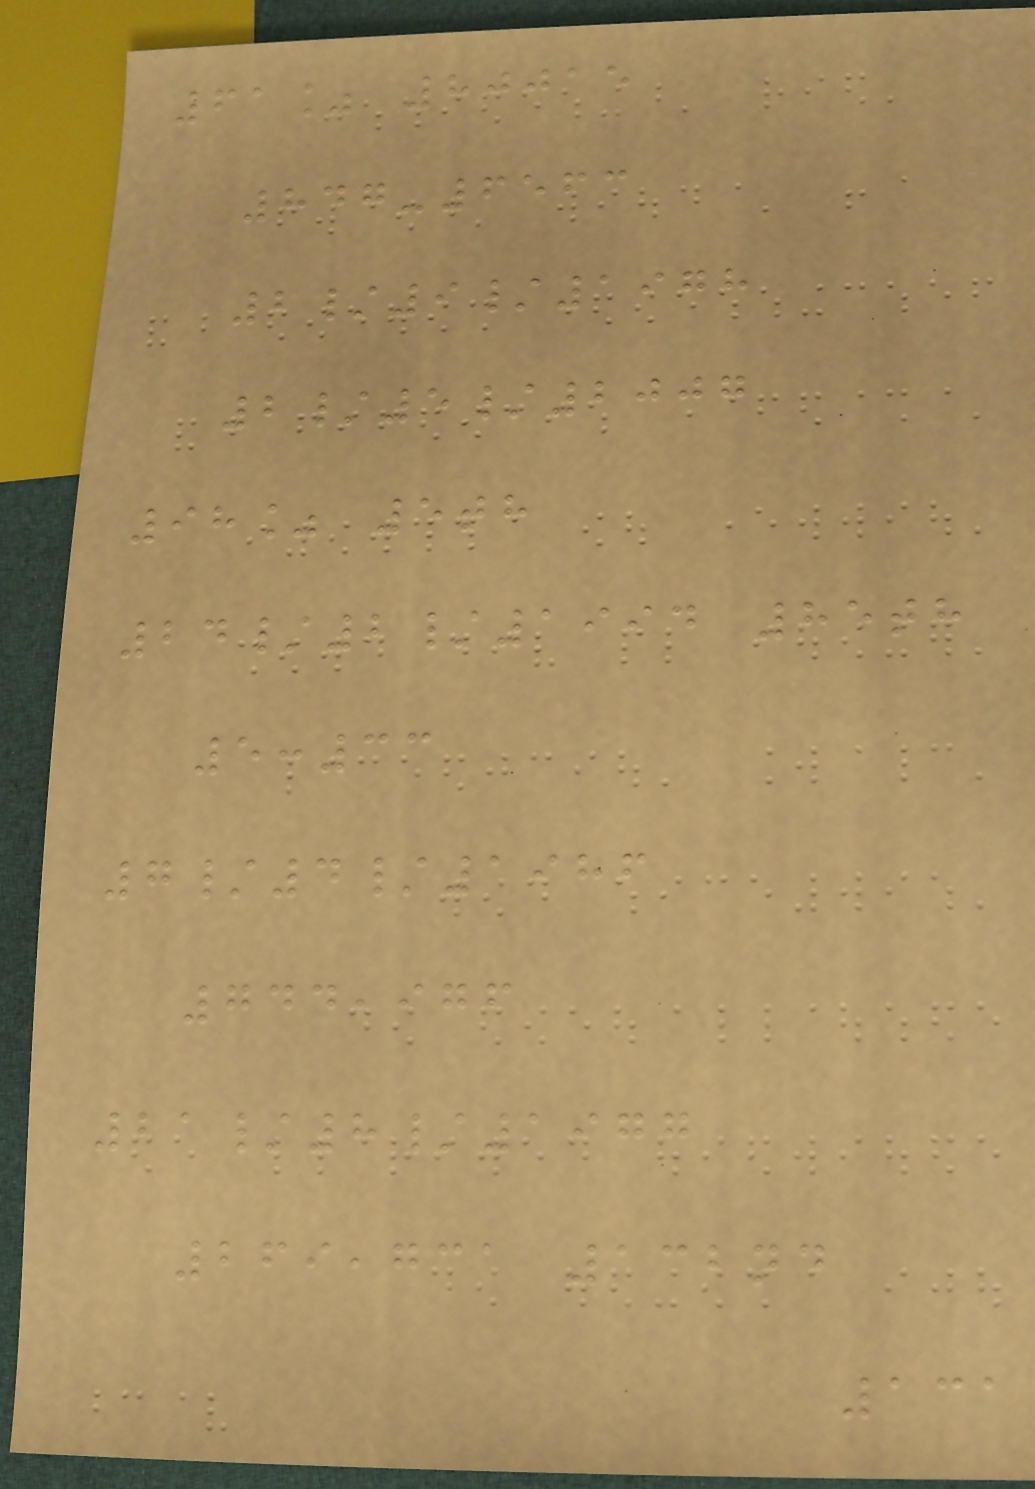61% 80015
847-6563
2/9/1978
2/5/2007
98% 5th
24/2/1994 85th
5:33
7/4/1986
744,976
21/8/1977
269,731 132nd
131
